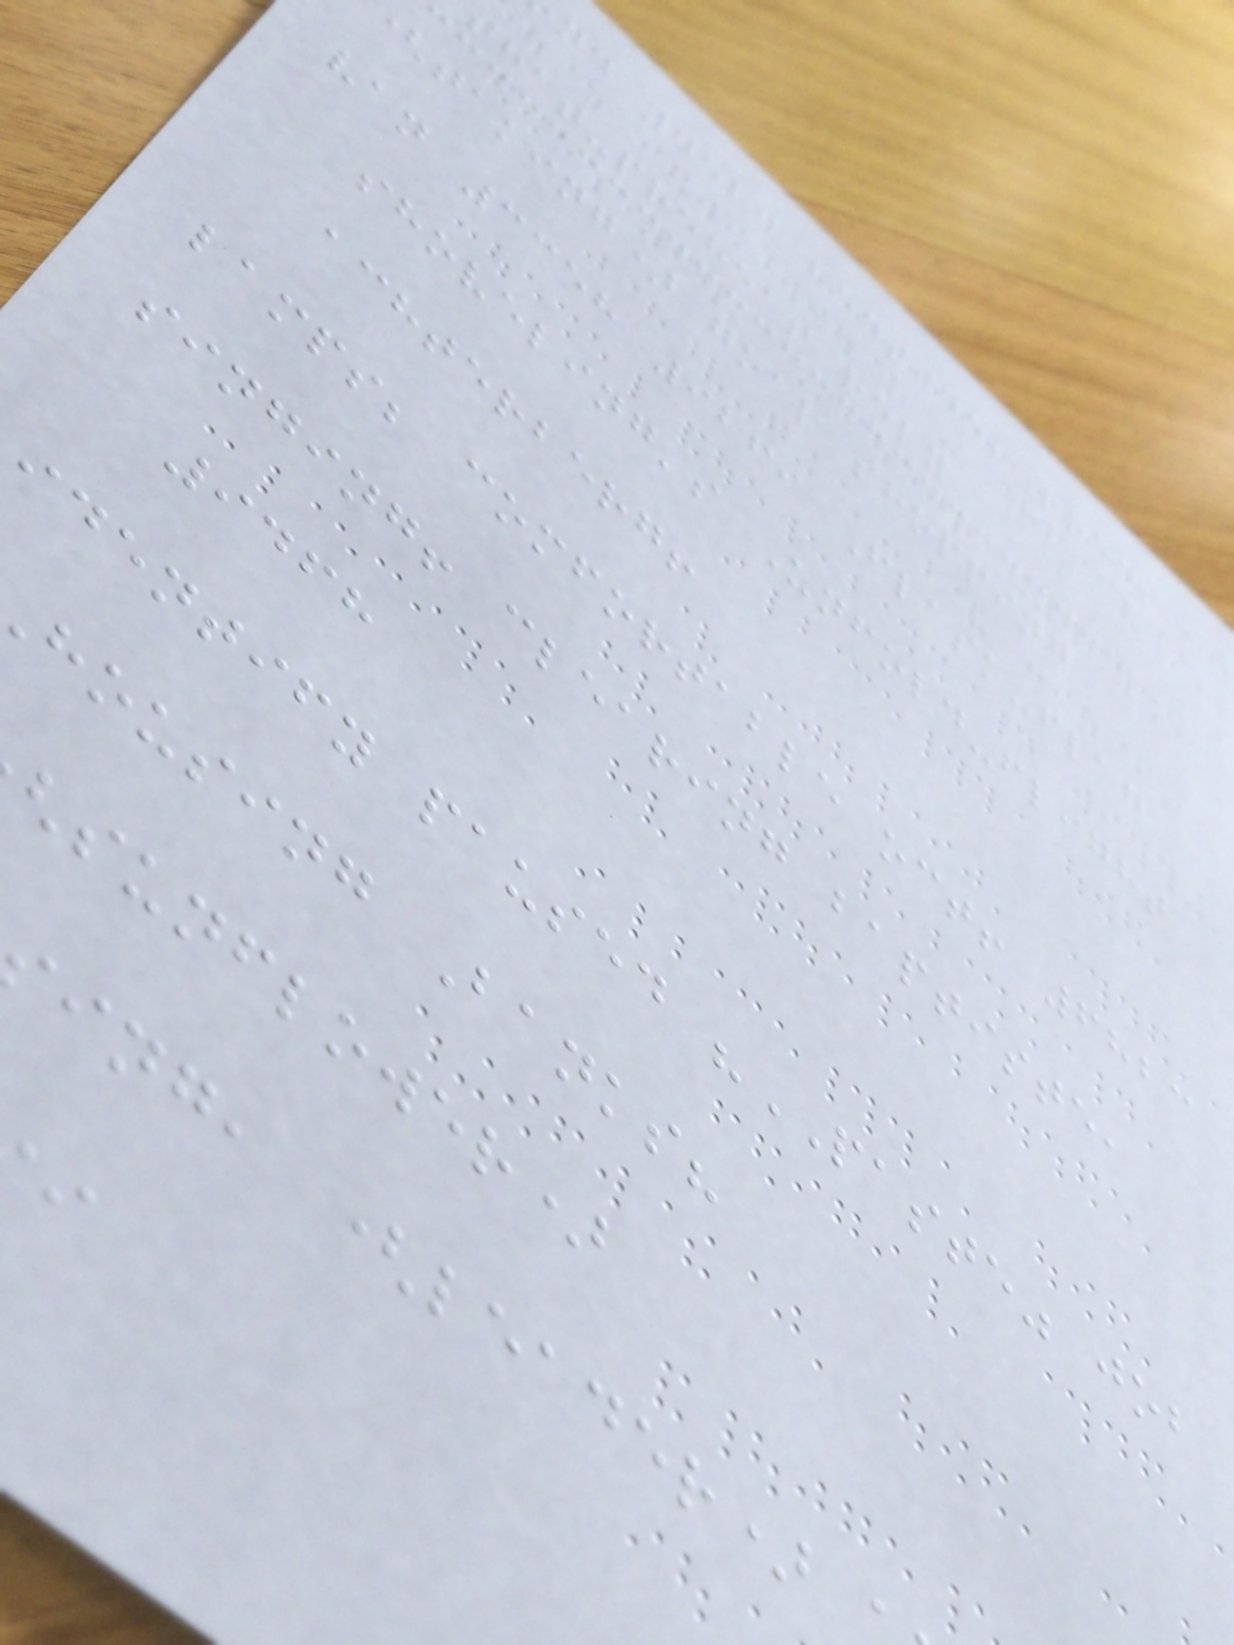nd 7524 bedside; loads
that-preheat rely
taking) goal shopping
van 3358 9269 Flask-flag
shoveling's Unfold-flight
achterberg!
lamps; comfortable oct! 6823
singing! clearing baptiste,
9468
identify paused "PASTE" job
housing Banks?
sunflower)
ing, (leader)
